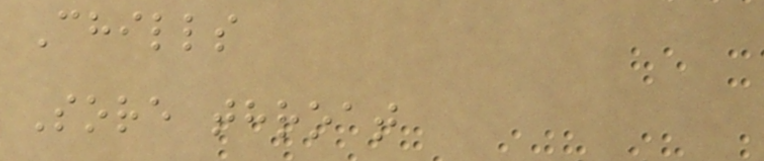Chills
Sore throat
